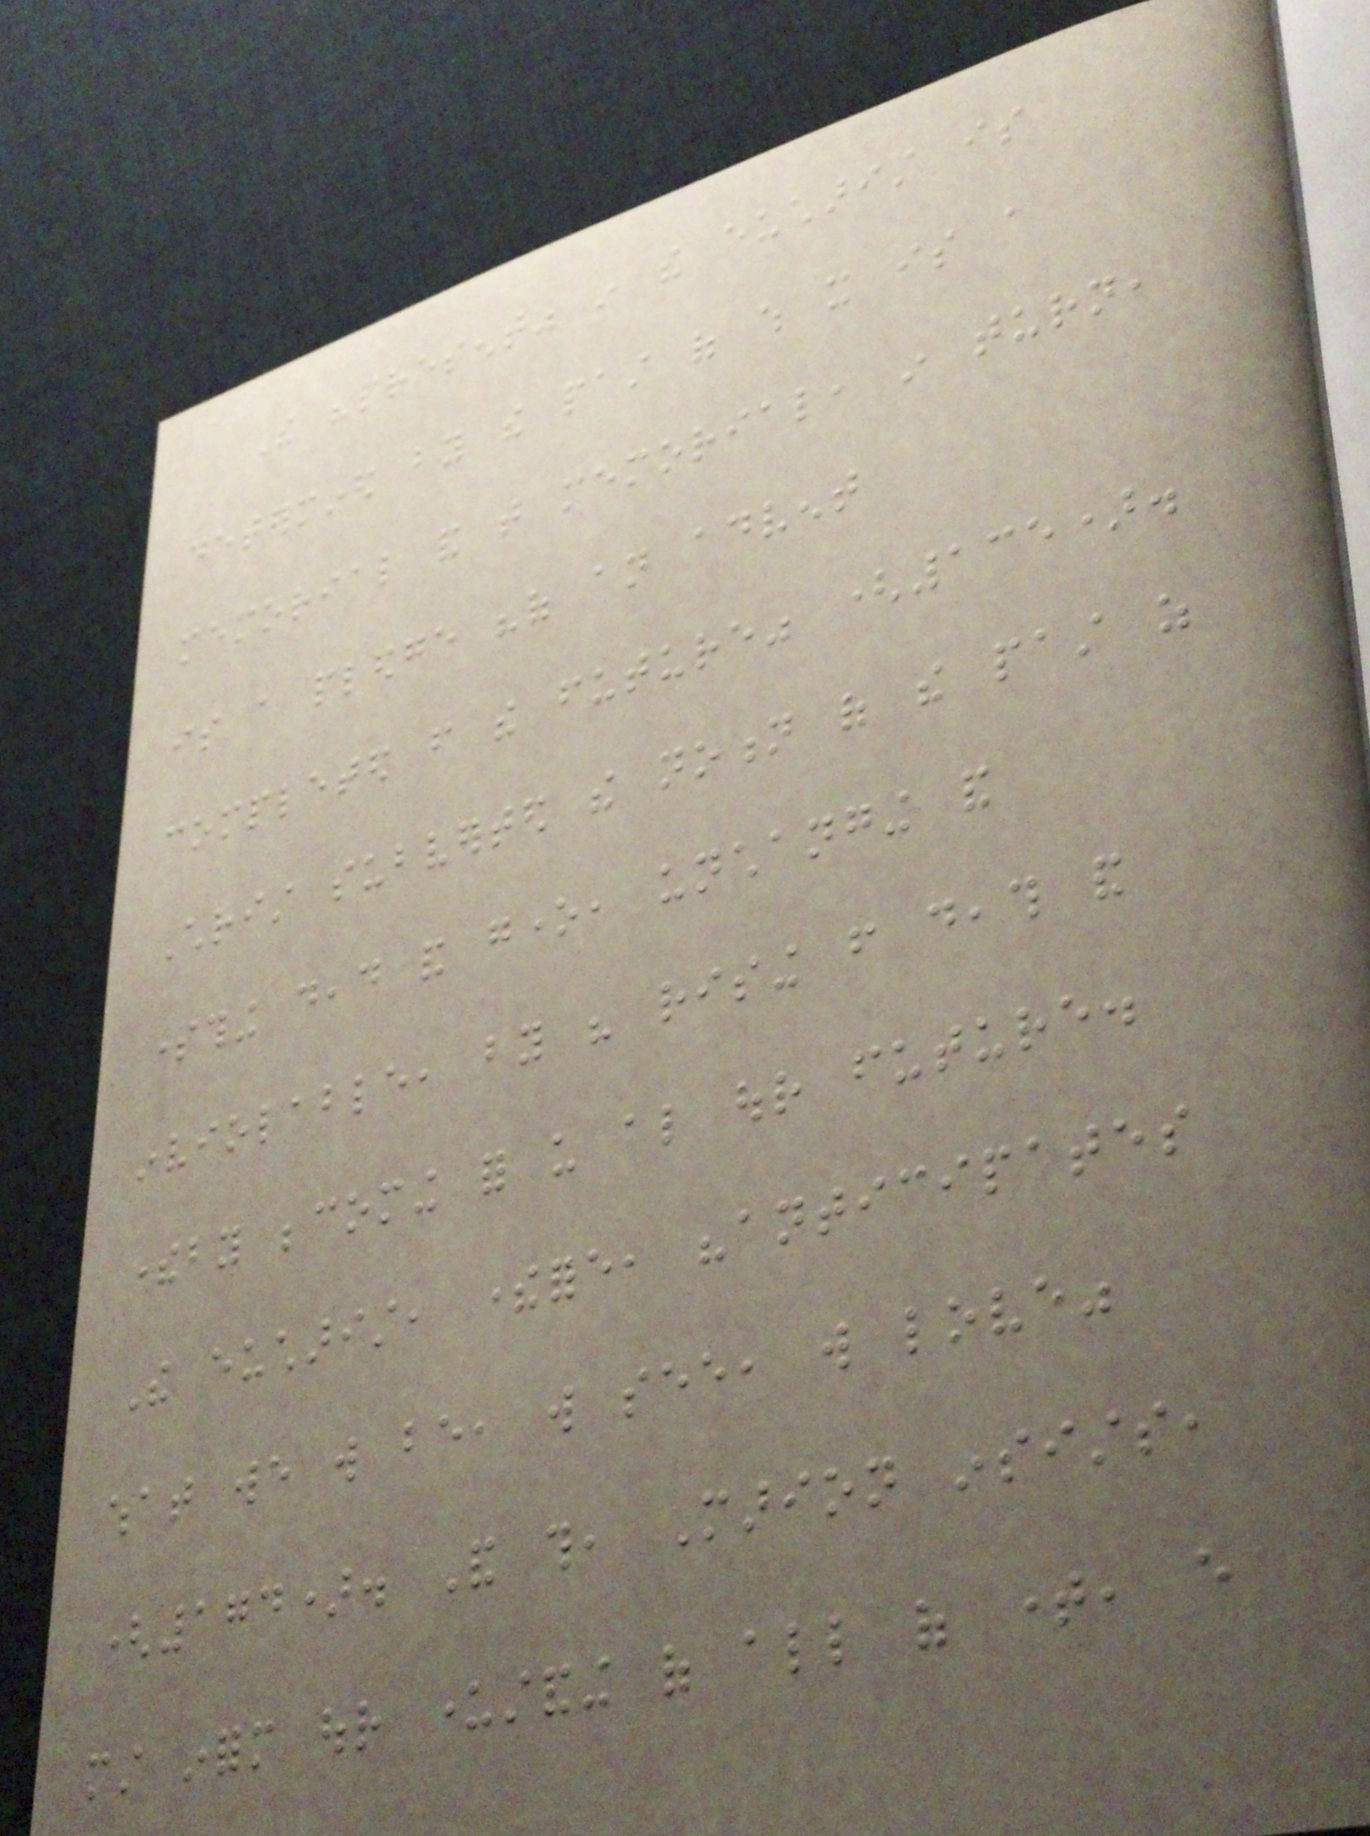The "present" in the eucharist is
determined by the past of which it is a
memorial and that memorial, in turn,
is a pledge "of an advent
completed from the future" (135).
Christ subverted the notion of the past as
something dead and gone, unchanging and
inviolable, by his rising from death and
thereby becoming for us also our future.
The eucharist, therefore, "anticipates
what we will be, will see, will love"
(174). And this, Marion insists,
must inform our understanding of all of time, every
